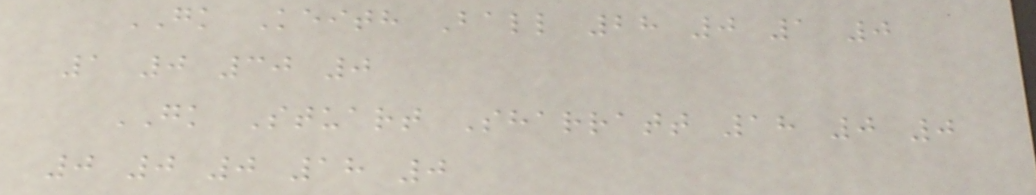GK Keith Ball 28 0 1 0
1 0 30 0
GK Stuart Sharratt 18 0 0
0 0 0 18 0
